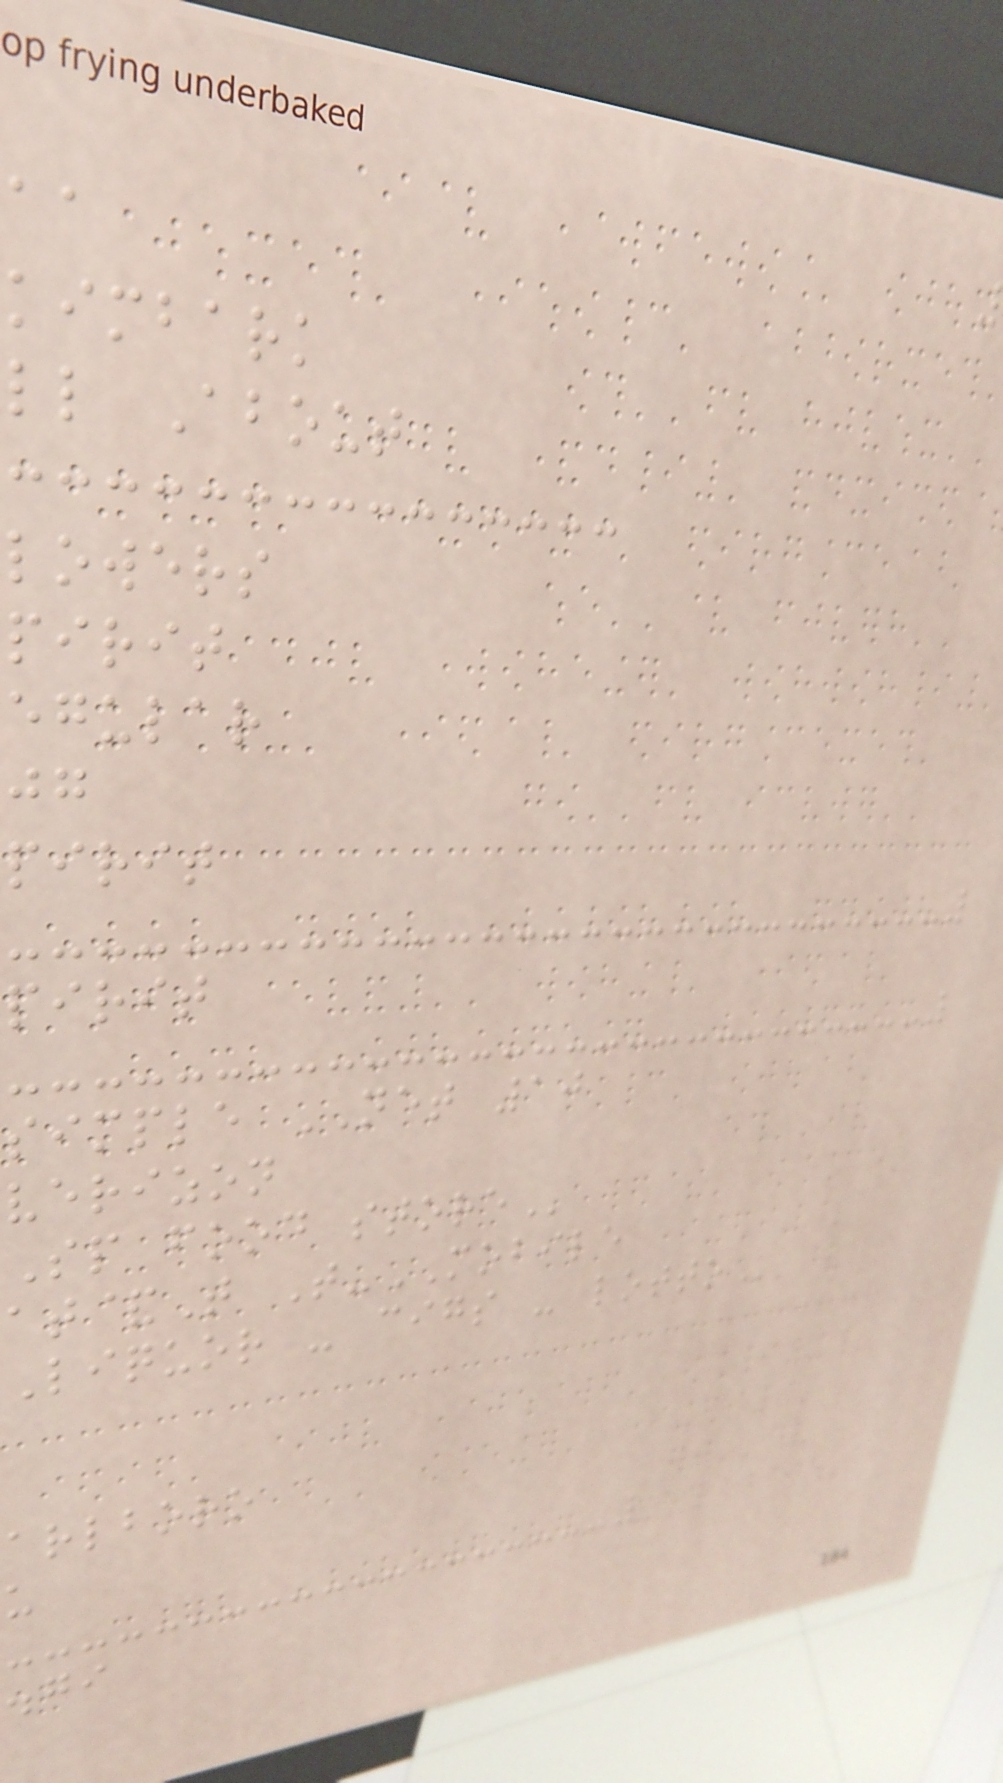kimbark
ll About
lowers
pirit
egular
pirit
pirit
simple NET 10
verizon
sp food
&T T-MOBILE
liquor - cigs -
arlboro
